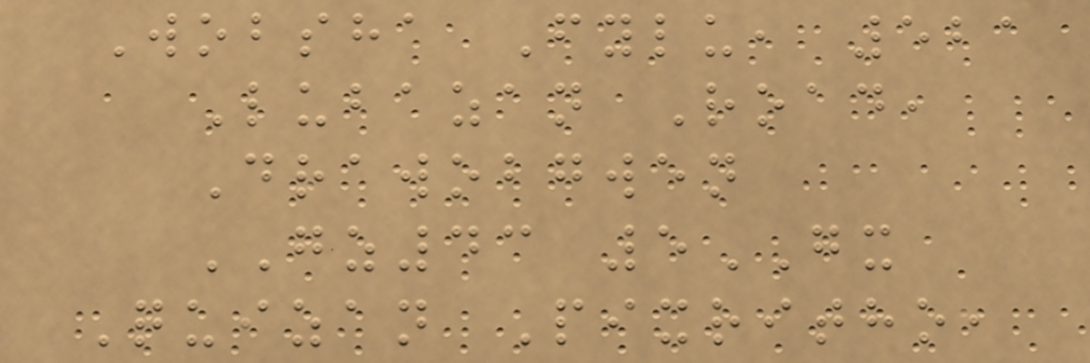Wobsha Fylu, 521
Lubazan Road,
Drawobgwen
GZ43 5GX
Quizan Pixritho,
